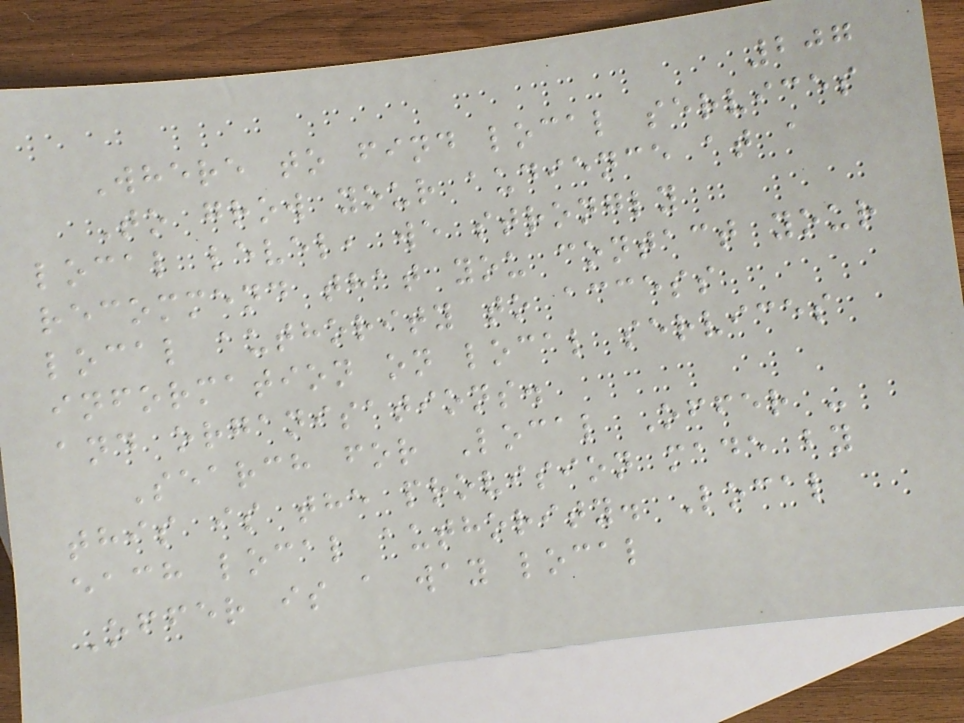207
Where to find local services
To grow your audience at a
local level, we strongly
recommend that you contact your
local authority to access
information on local services
and organisations.
Search for Local Offer -
this is the provision made by
each local authority. Local
Offer is a way local
